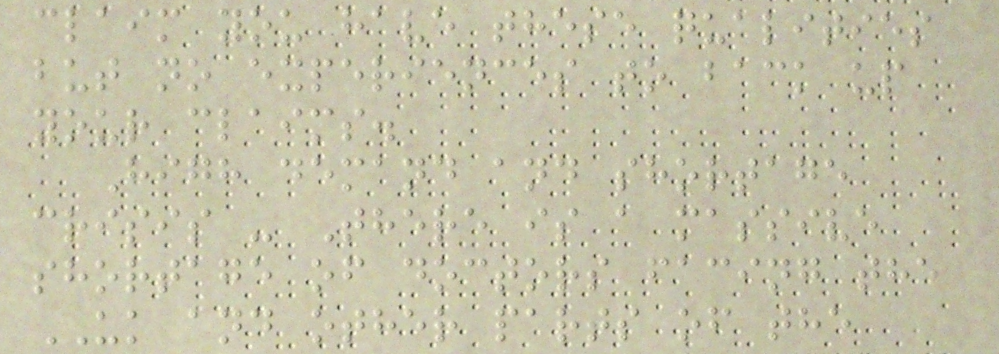claim you have these qualities
but no experiences to back up
your claims.
High demand and shortage
crisis - There is a massive
shortage of doctors facing the
UK and other parts of the
